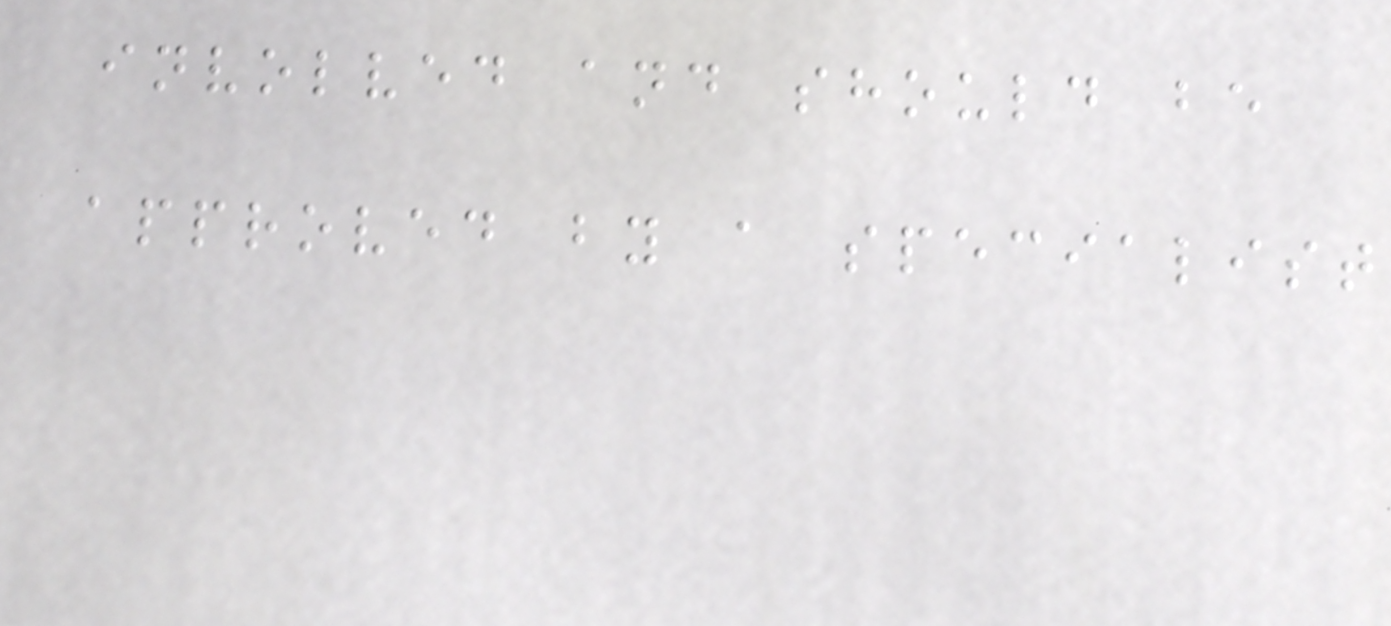involved and should be
approved by a specialist
